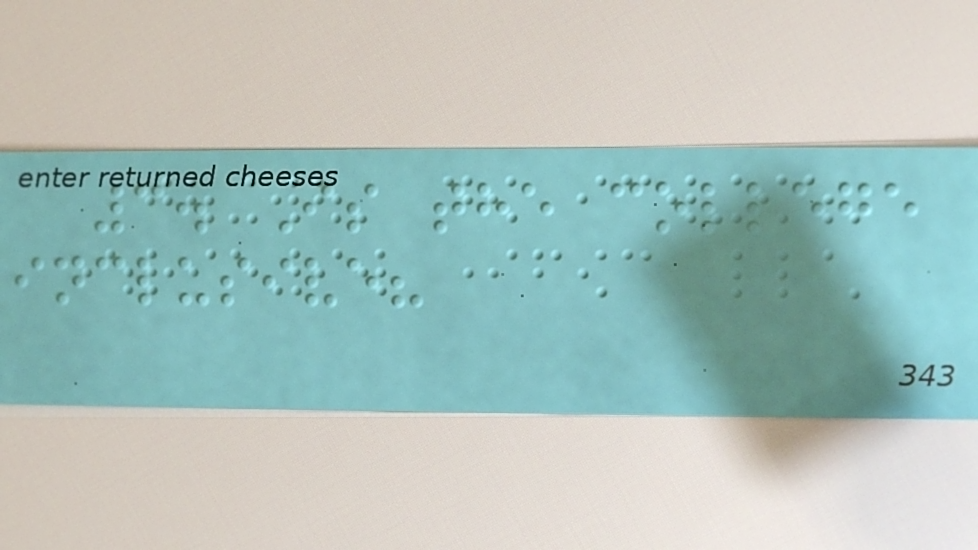3. Is the college
inclusive?
